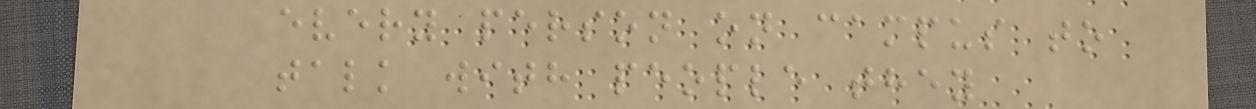every person on campus to
talk with people they
